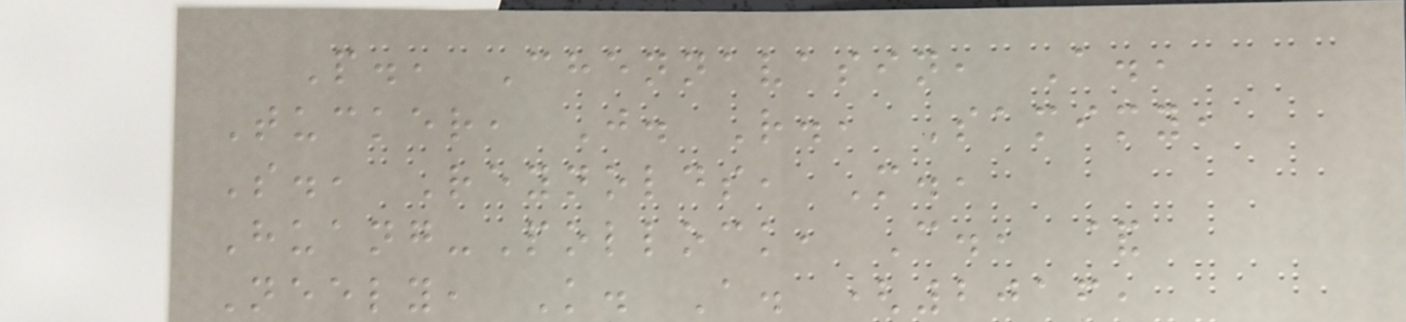P., Chennavasin, A.,
Tucker, J. R., Samimy,
S., Reynolds, M.,
Huang-Pollock, C., &
Neely, K. A. (2016,
